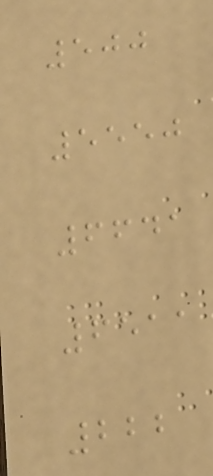500
5550
6641
6511
222
